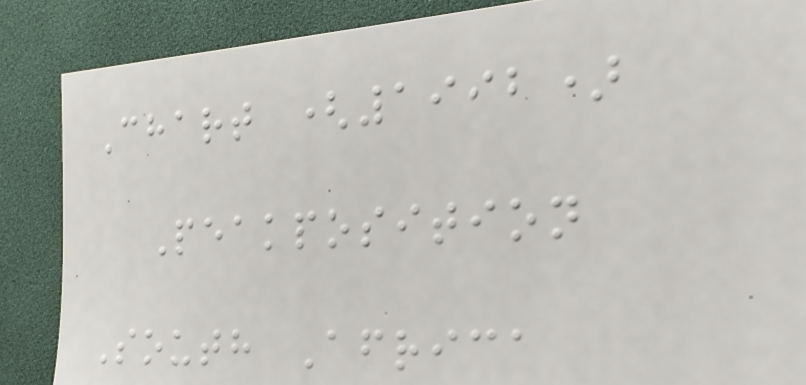Chart (1992)
Peakposition
South Africa
